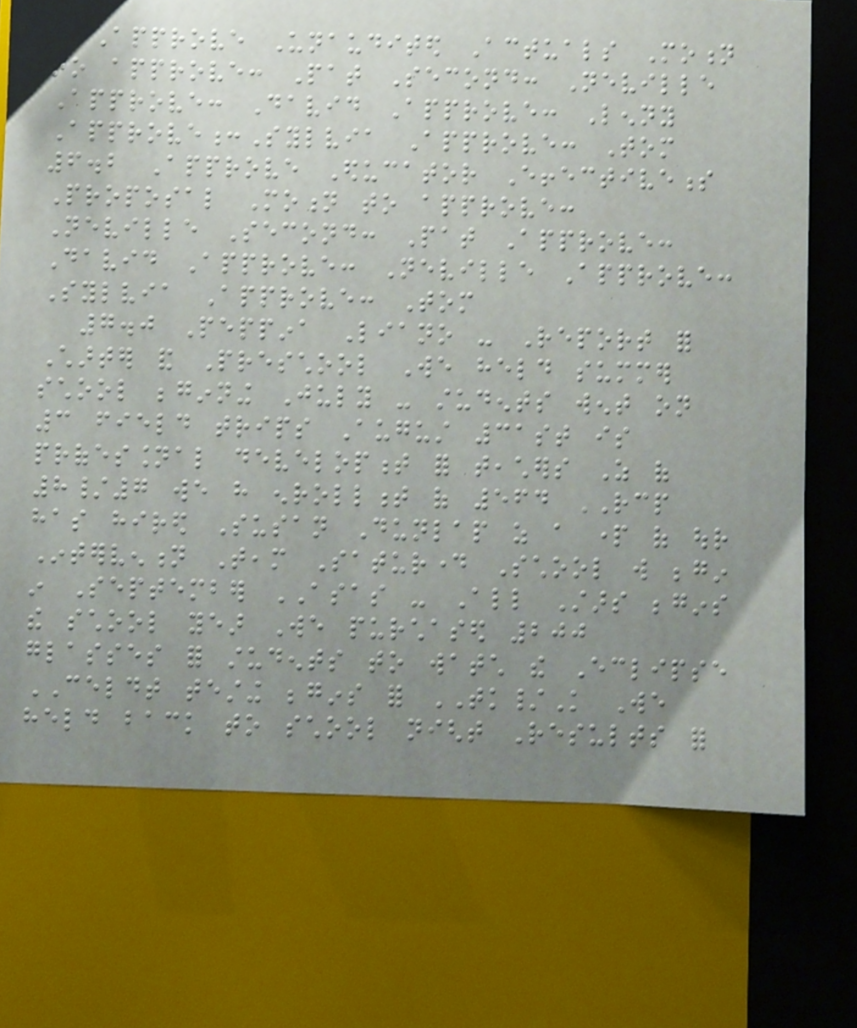Approve Unaudited Actuals Motion
to approve: Pat Second: Neville
Approve: David Approve: Lenny
Approve:Sylvia Approve: Tom
6.2 Approve Educator Effectiveness
Proposal Motion to approve:
Neville Second: Pat Approve:
David Approve: Neville Approve:
Sylvia Approve: Tom
7.0 Peppina Liano - Report for
Charter and Preschool We held summer
school beginning July - students went on
3 field trips August 31st is
professional development for teachers As of
8/7 we have enrollment of 564 RCP
has hired Susan Dunlap as a part of our
Intervention Team Saturday School will begin
in September ASAS - All Stars begins
the school year We purchased 200
glasses for students to watch the Eclipse
CELDT testing begins for TK/K We
held back to school night Results for
